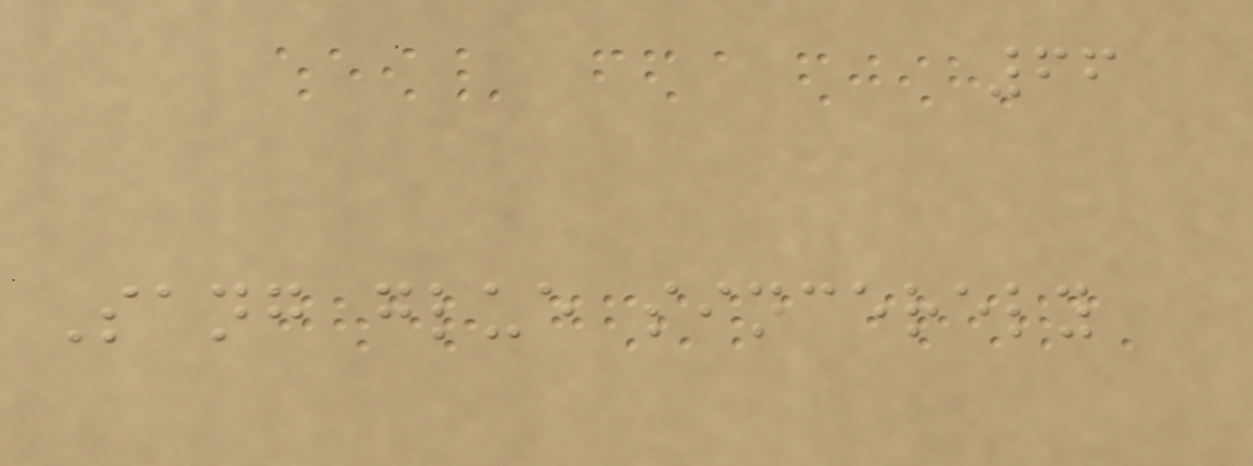66
Sang glue sincerely
